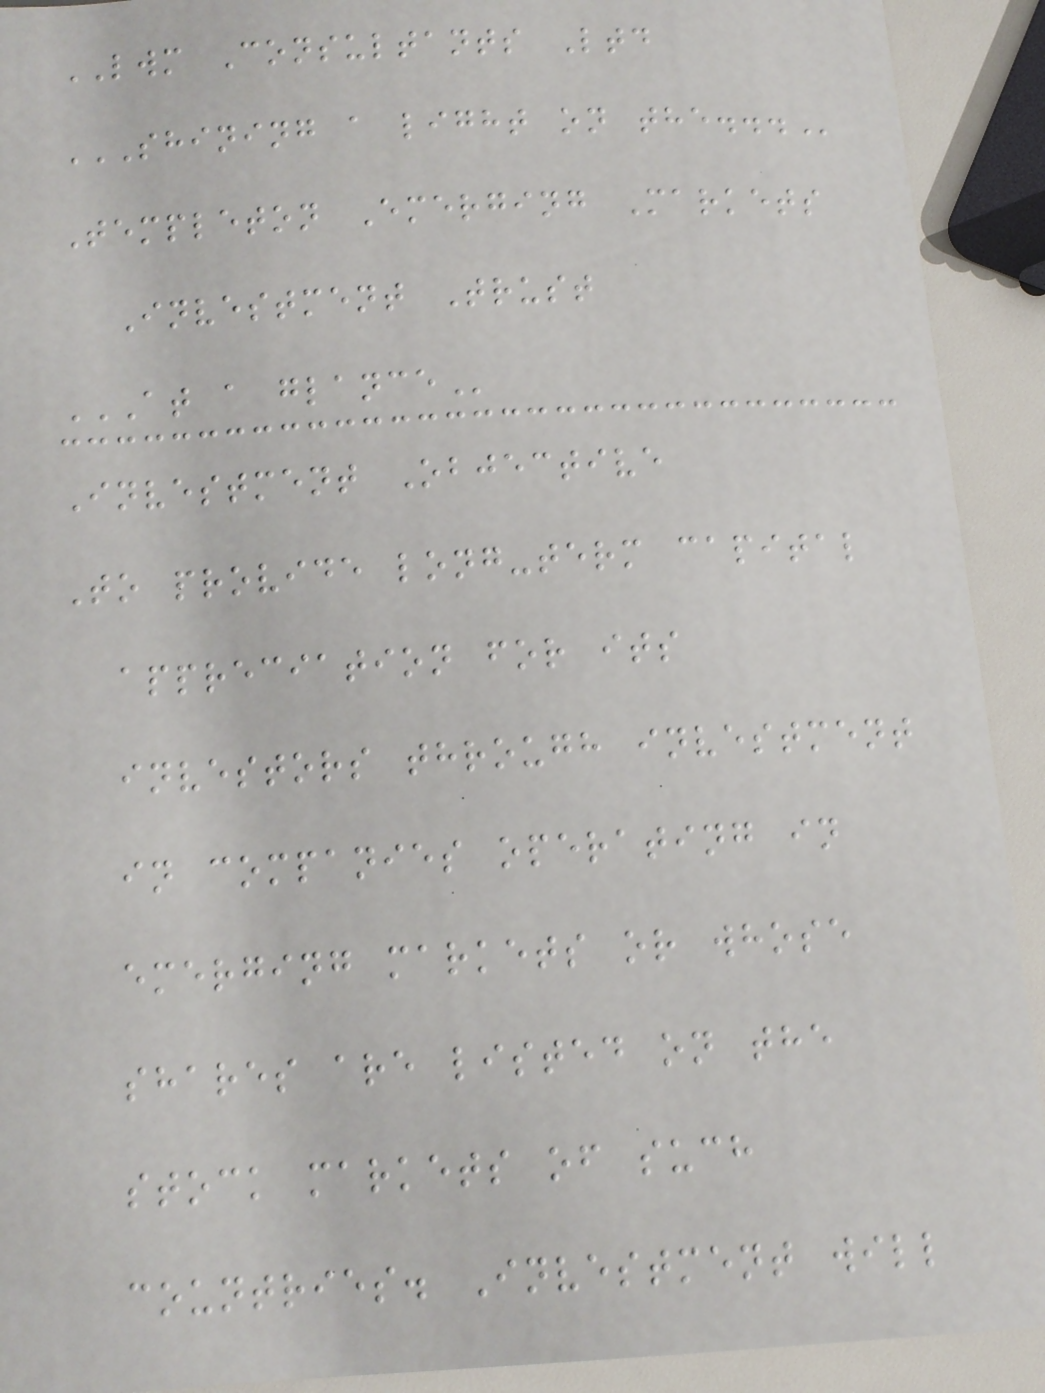LWM Consultants Ltd
SHINING A LIGHT ON THE...
Templeton Emerging Markets
Investment Trust
AT A GLANCE
Investment Objective
To provide long-term capital
appreciation for its
investors through investment
in companies operating in
emerging markets or whose
shares are listed on the
stock markets of such
countries. Investment will
